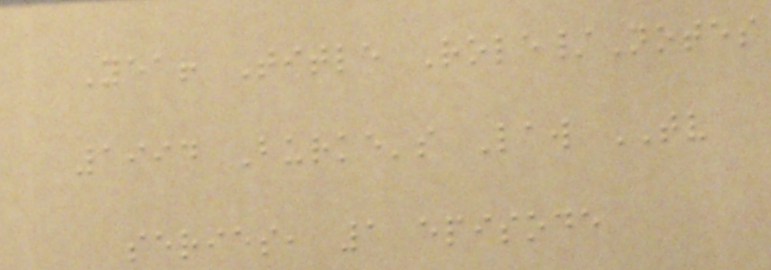Year Title Role/Notes
1994 Burke's Law TV
series, 1 episode
